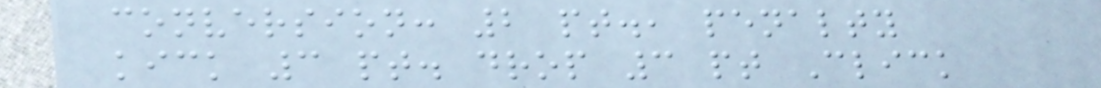conversion: 2 pt., penalty
kick 3 pt. drop 3 pt Click
